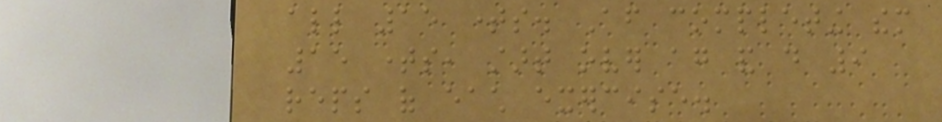all 15 times. After completing them
15 times, start over again and do 9
reps of each exercise.
